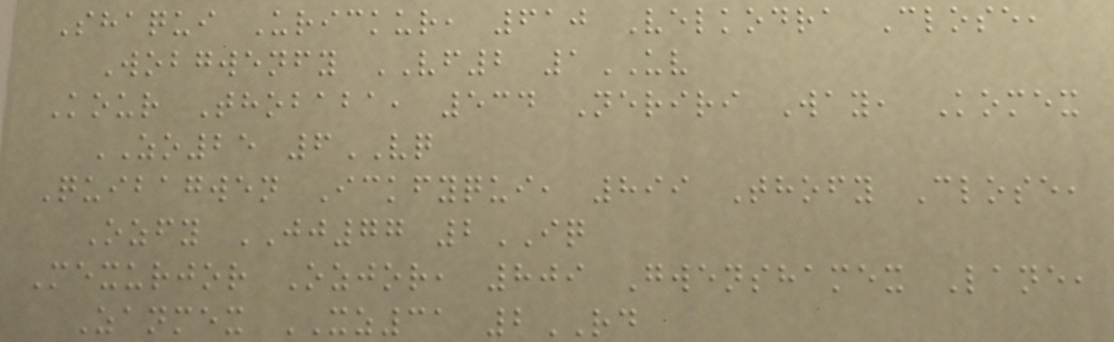Shaqui Urickur, 610 Velkodra Close,
Wobgwenfy VF2 1UV
Kour Thobaba, 534 Neriri Way, Komex
ZO25 6VQ
Quibagwen Ickfyqui, 899 Thofy Close,
Ozfy JJ77 2IQ
Mexurjor Ozjor, 809 Gwenshamex Lane,
Zanmex XZ31 2RD
